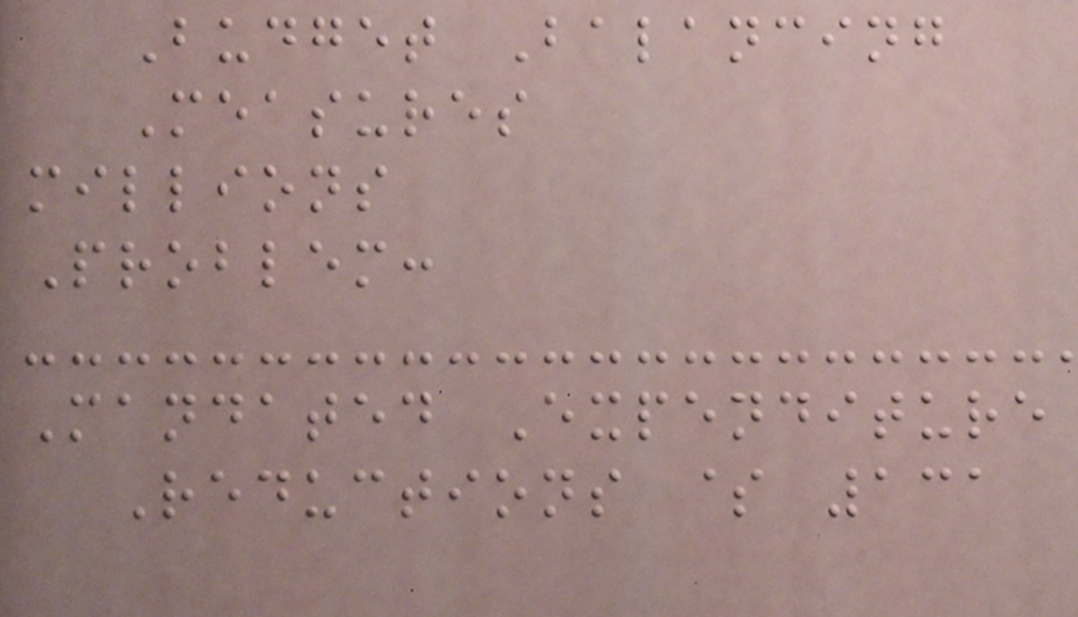Budget Balancing
Measures
millions
Problem:
Mandated Expenditure
Reductions $ 131
